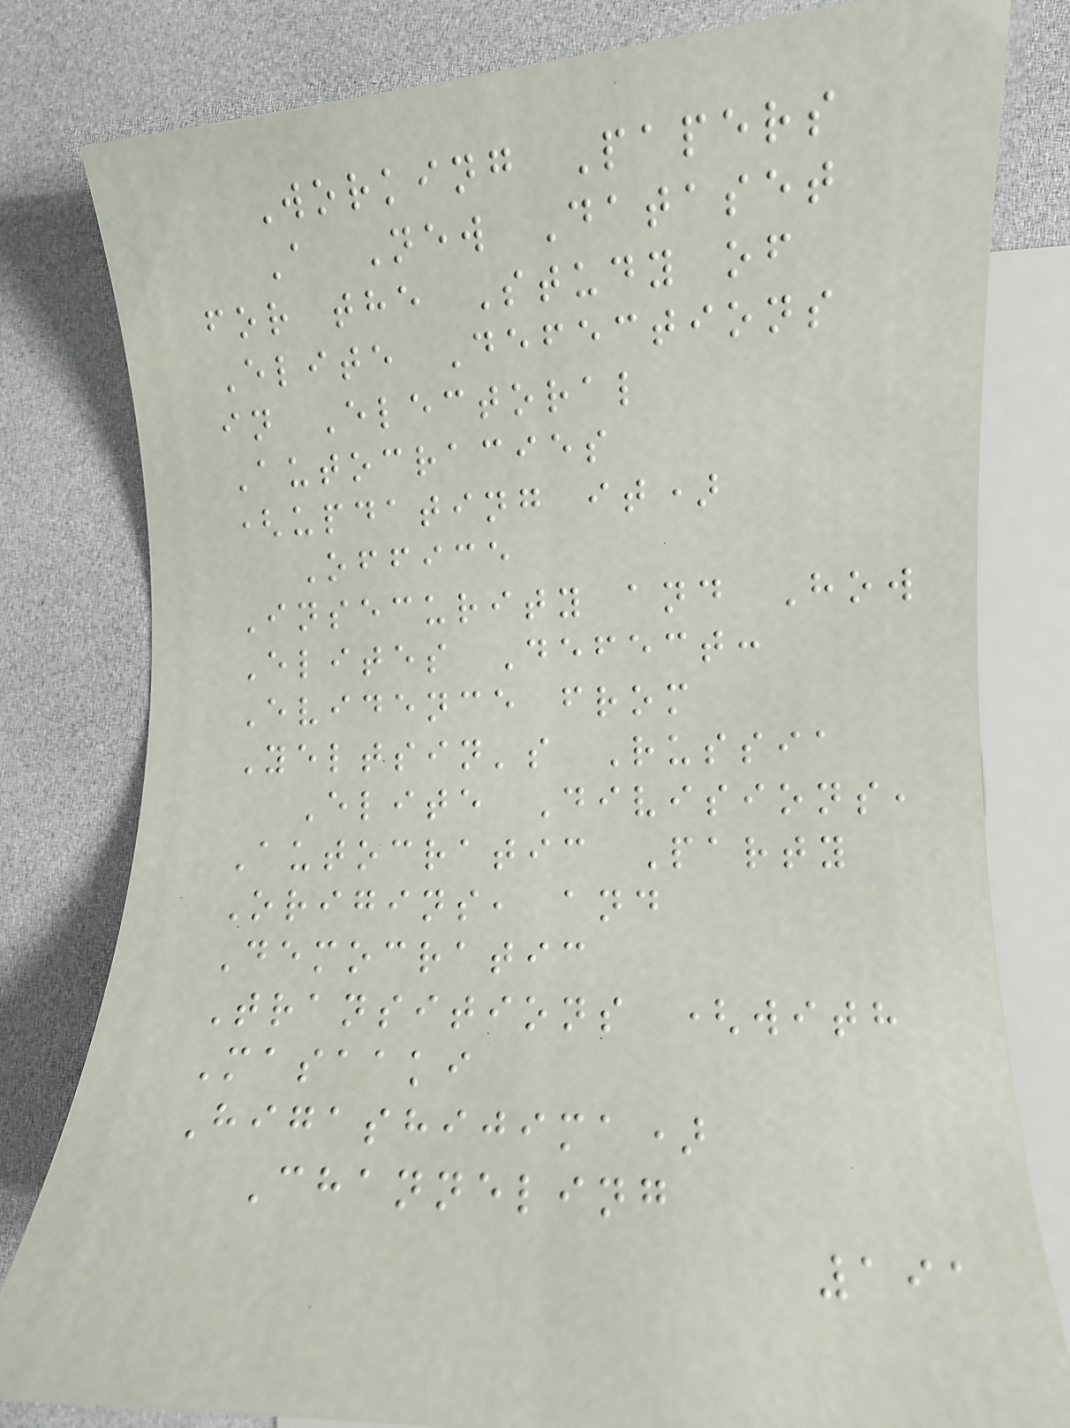Working Papers
A New Dataset
for the Study of
Elite Defections
in Electoral
Autocracies
(updating it)
Office
Insecurity and How
Elites Defect:
Evidence from
Yeltsin's Russia
Elite Divisions,
Autocratic Party
Origins, and
Democratic
Transitions (with
Masaaki
Higashijima)
Channeling
191
